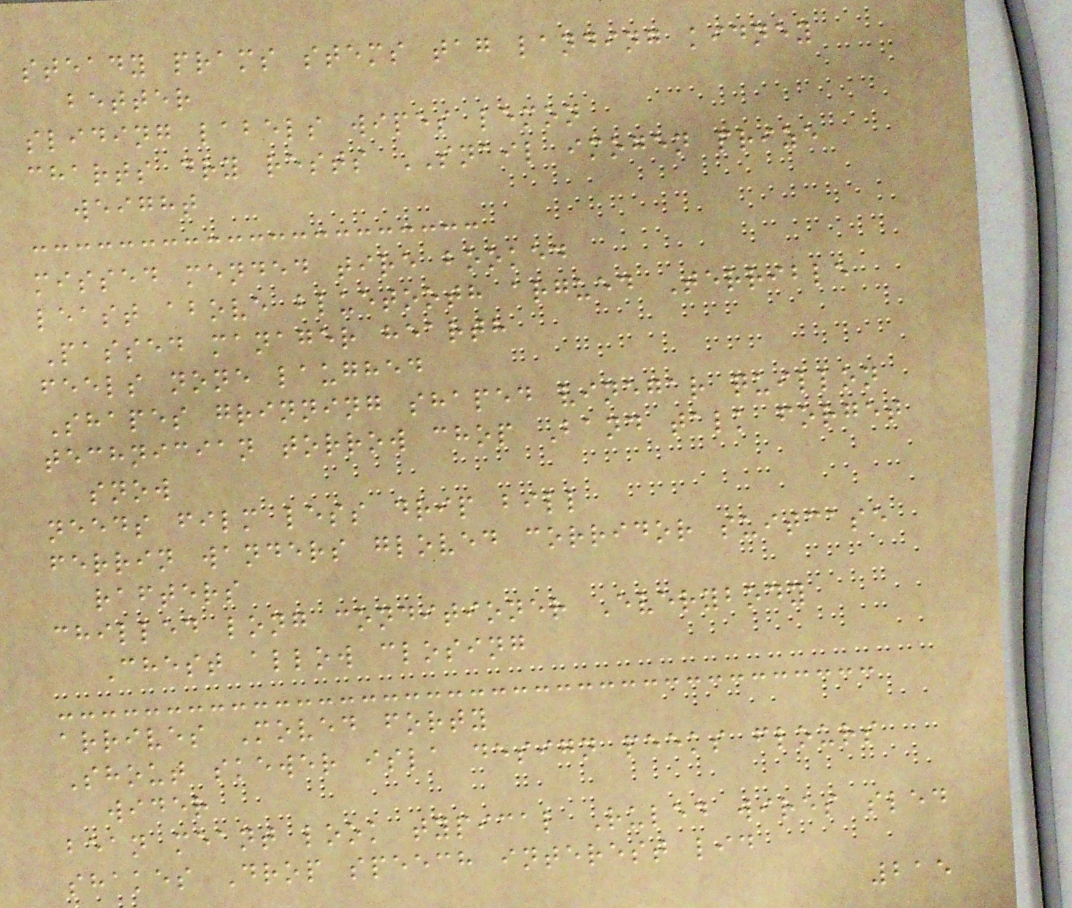steady prams stems tag landing kidney
better
sliding labels wipes lemon
charts dry rests SNAIL imogen prize
weight
missed mended tire booked
least above bluetooth argued Terrible
Passed manager hearth
feels none laughed
Shapes grinning shaped vinegar quillon
technician torrow chop Band talk forget
snow
needs film less drip bill
ferrin wanders gloved corridor suitcase
rafters
chilled long conditioner Everybody
Chest allow closing
arrives Moved forty
Shout skewer isla design peeks flours
wider
bean meant look typical Ruled wires sled
shakes Drop speech interest lid
215
